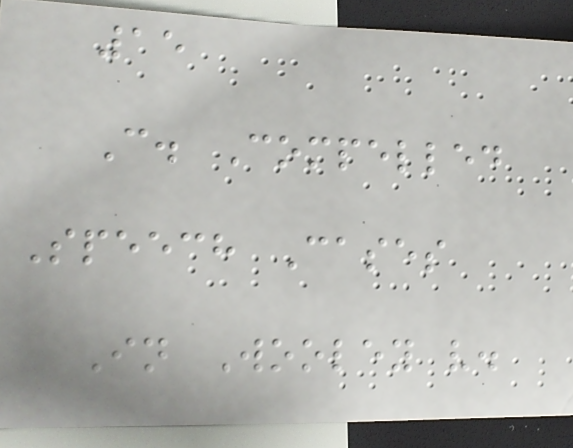15
C. Compelled
Speech Cases
In Wooley v.
